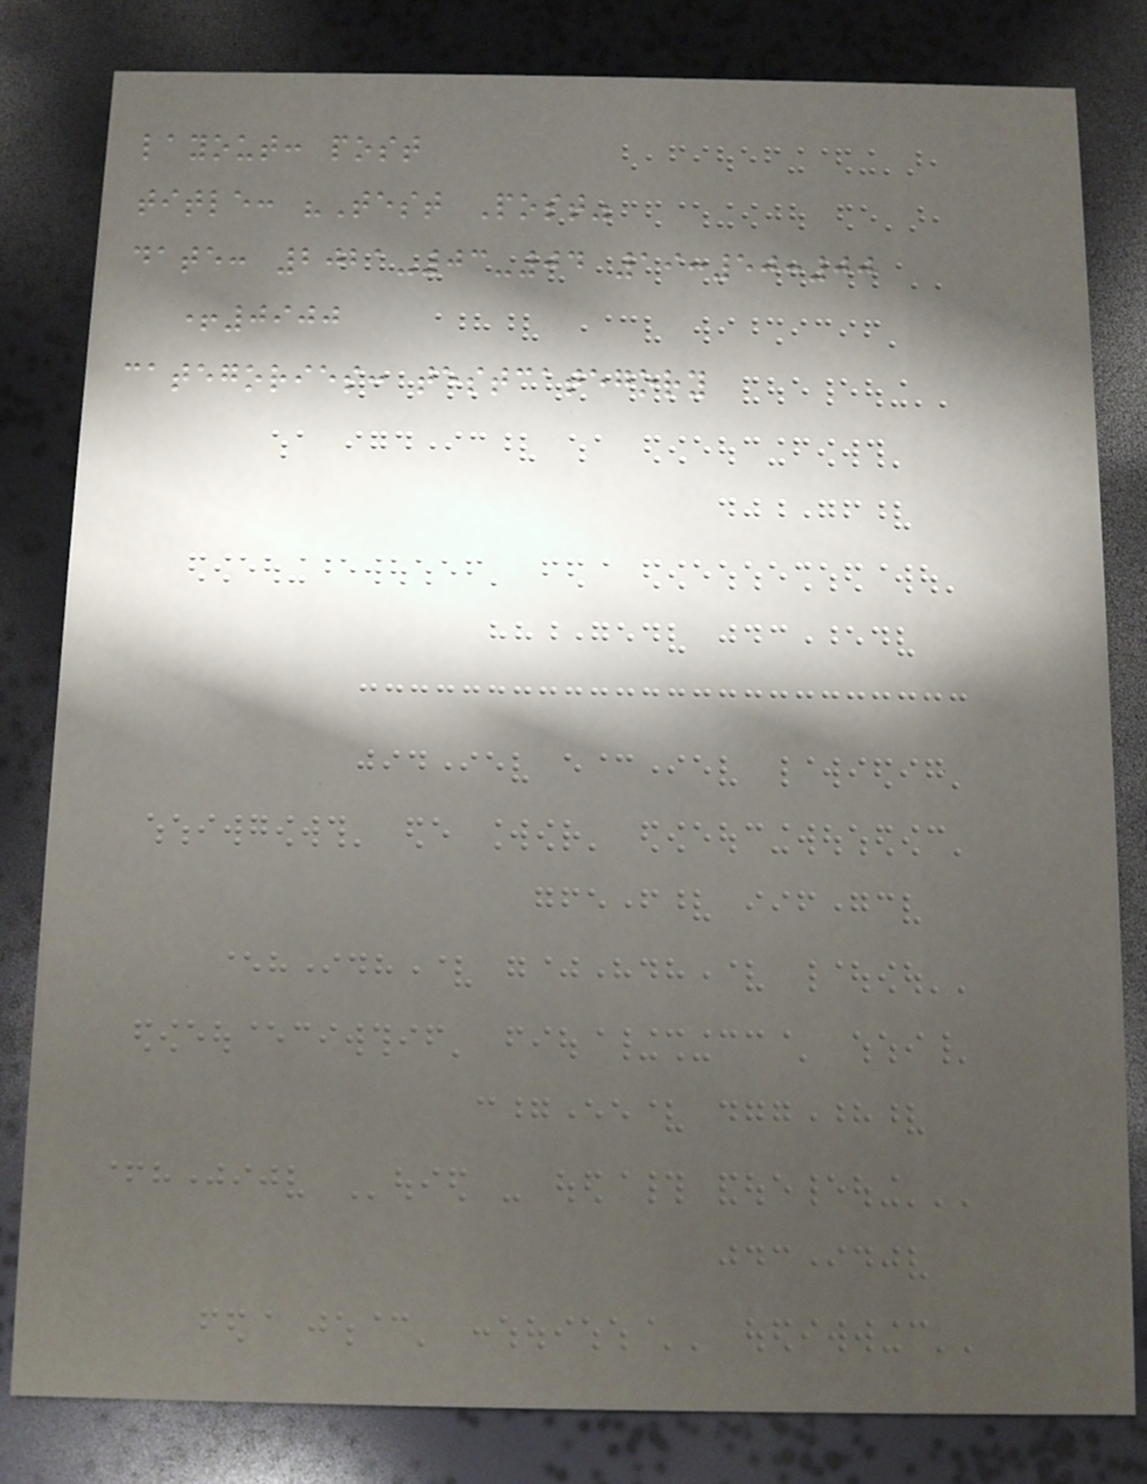layout: post
title: "Test Post"
date: 2021-03-04 19:50:00
+0900
categories: testcategory
